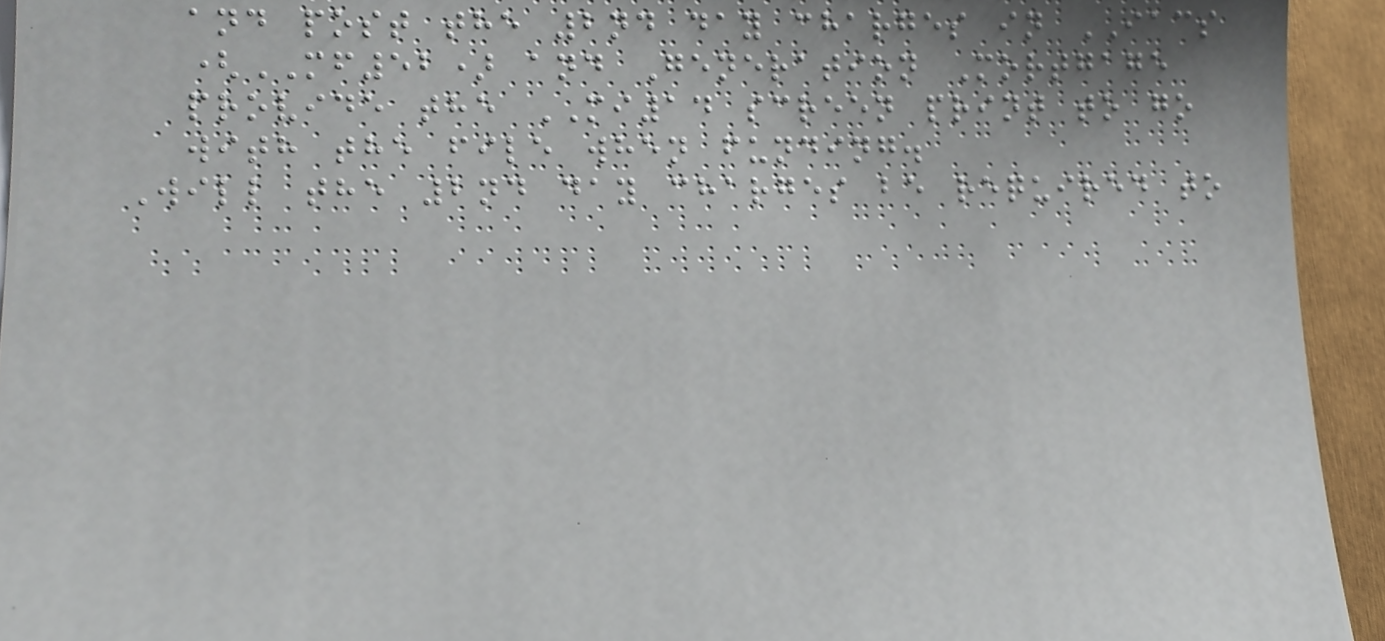and post the 2nd day charges in IACS
(MF52) and Generation Mortgage
provide the MI14 screen print to go
with the file when funding.
Will the 2nd day charges be required to
